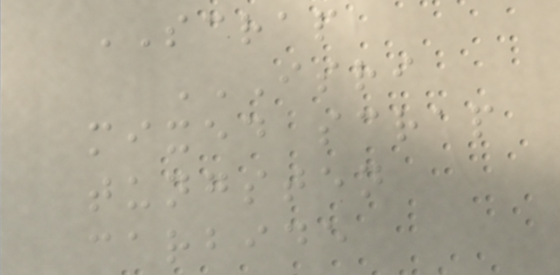SCRAP
ISRI
MIXED SCRAP
TUNGSTEN
CARBIDE
